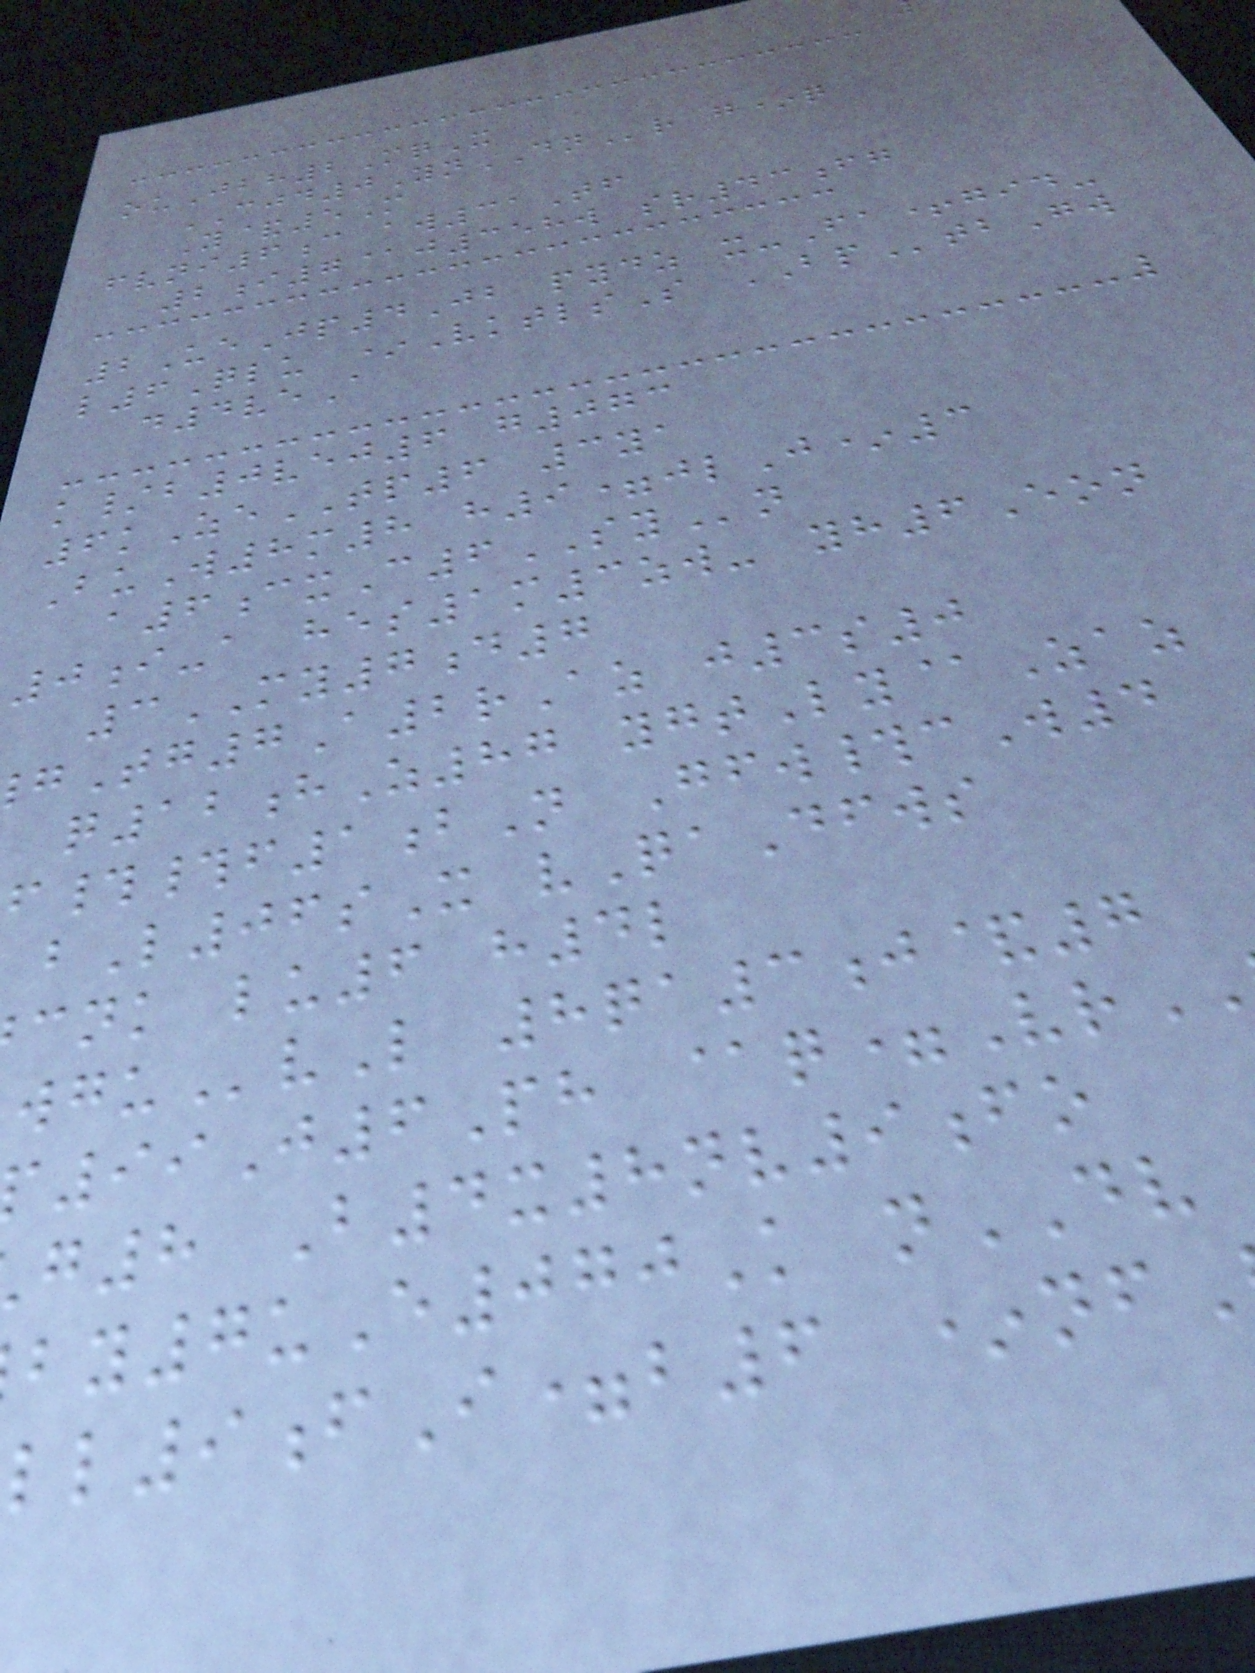ouJbh2MqX
CJD0YnDNr g*q
Y&5M
fvni6c aw31Tf
2i7@j358w sr43fg
2UeJp4Jb pydz x-Fa+gid-
l6Qlu *VktlsS BPtbGw
d4veA
k/b0vej6 g073
6kZeTP6 3ya
BuW8m8 h9=jlJ*3
a6cxC6SYn
0i-a hes1m3zw- yh6Eon
3MY7d7
Tg7A2rAz j3s0
q12hZ87 ygtLy@Zaz
f##f1bN Gfw#cW4
bL06sX vQaDfws
cnk lu6 h4l
vL 8qa3j&7
99J6Ph @q=Vr
g8 B4x8nv9fo
y7uE070K nDV
l9fI=b6 *nf
